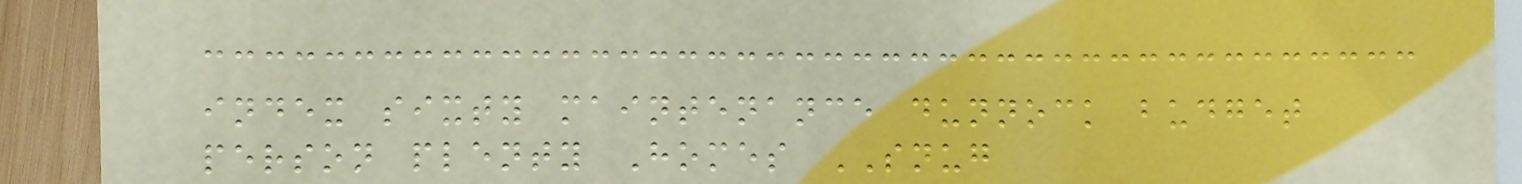index sixty maintenance dunnock budget
person plenty Homes SNUG
